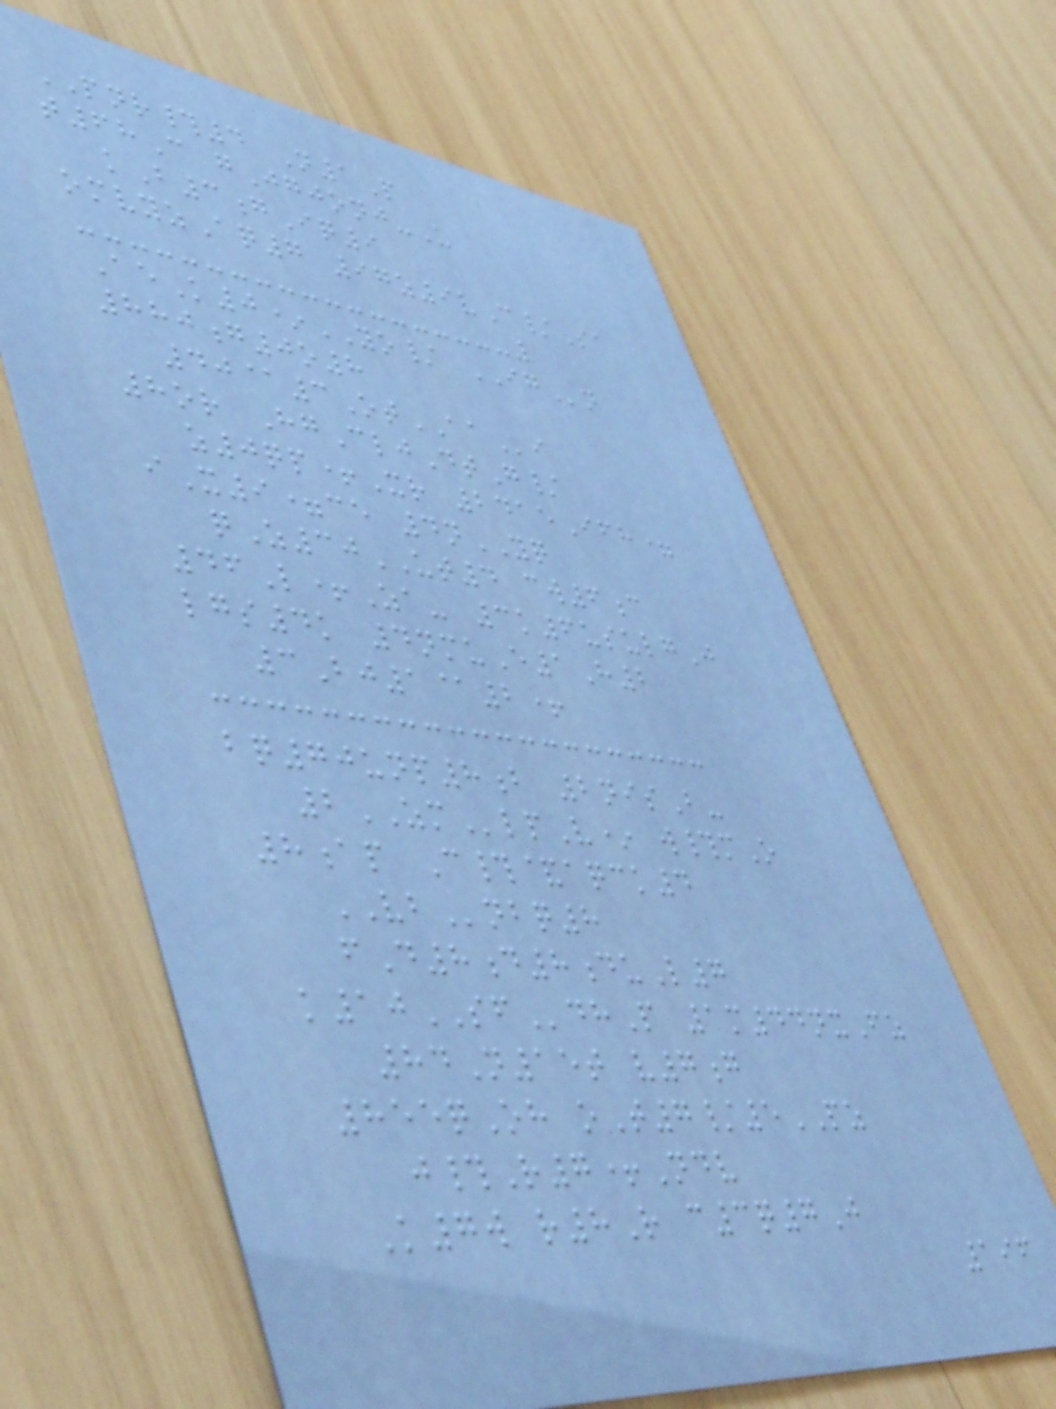PNR#4 N1P
t68C gJgjonj-U
kB3gIq9
omvyzAq7 97z9vC/Sa
AeK0*YO/ IGn
880g0o8
40@3OtAAi
8or HgCljDtG/
z0qp+Xr 2415Ifh=
iX9=ce 4nYQ
qZ30UT4 cw6c
46L+Za- 3k6usulgJ
lgs4k 4nmuE1H2
3Bj1@2+
bq70unp8b 2nisB-
2ZMlpV* w#mO
8ap C#&aqck4
VBnbq8
fD8d8duL7
k10SFdhP 1m44nxFz
84N15t v7g
855qOh oT7/5PZ
j#R7+Ndv
K7w r8R c3q7J
196
